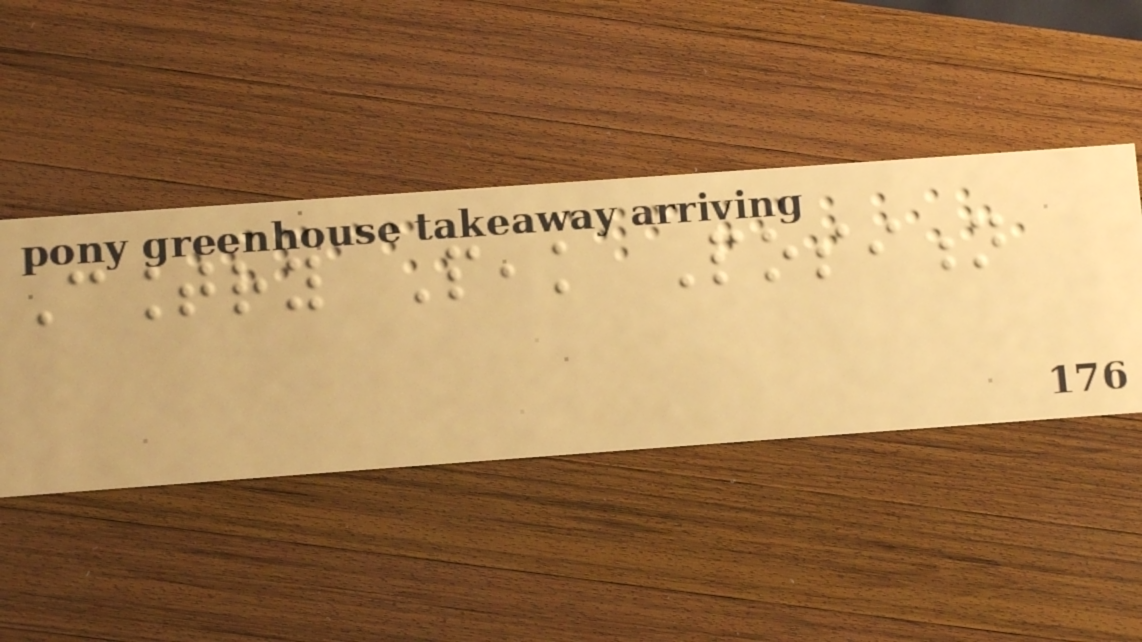Country Peak Position
